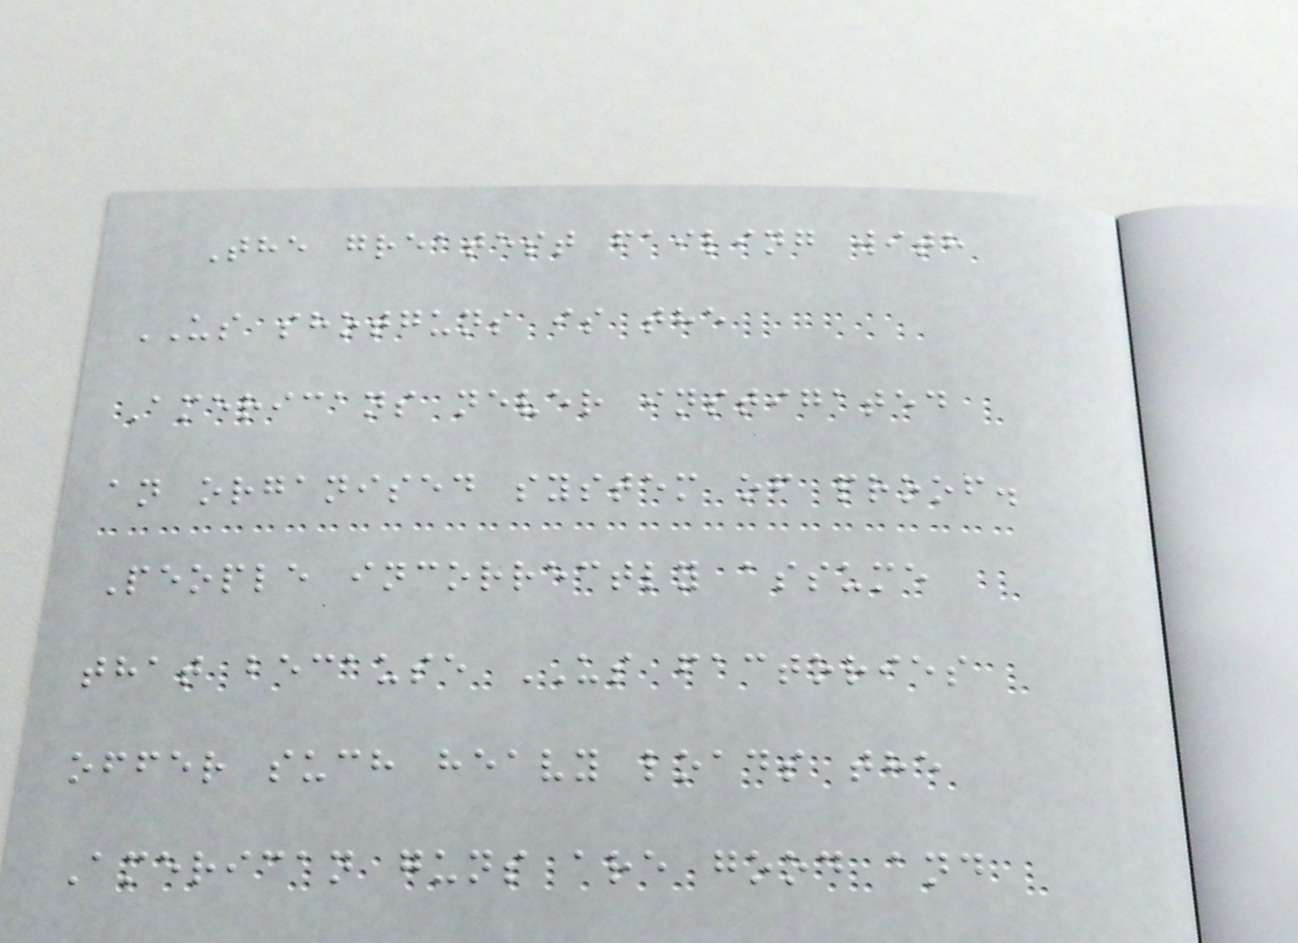The greatest failing with
US shotguns is the
Americans never instigated
an organised system of proof.
People incorrectly assume
that because US factories
offer such heavy loads the
American guns are good and
